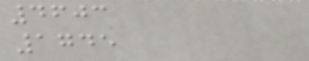4603
1745
